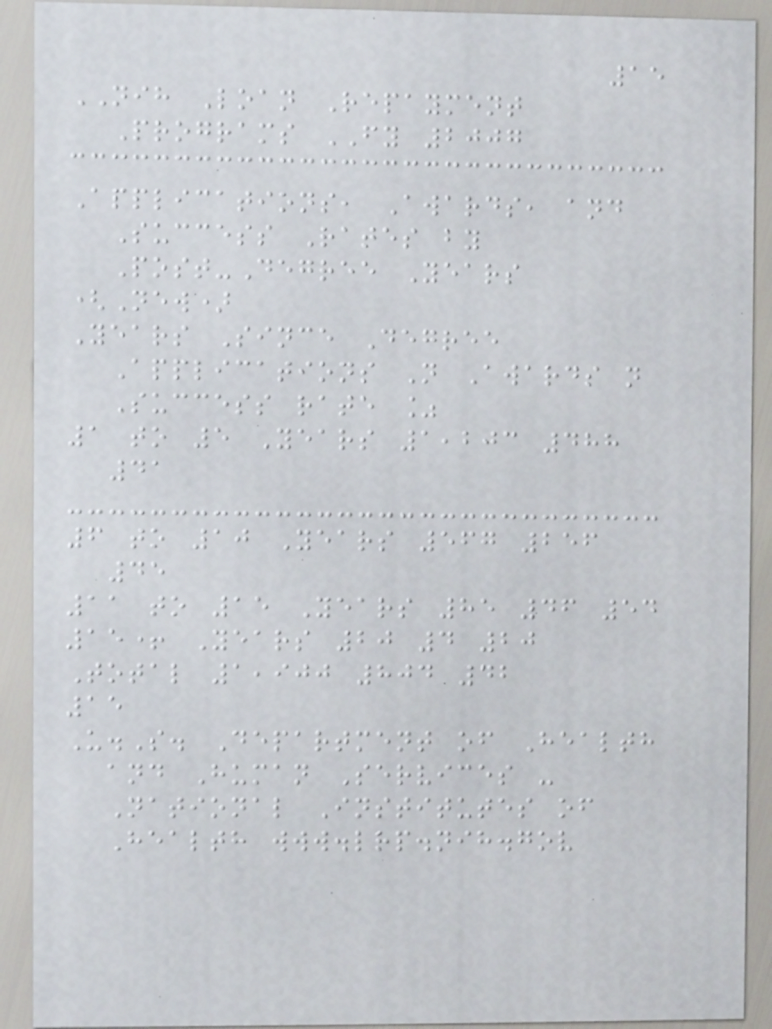15
NIH Loan Repayment
Programs FY 2007
Applications, Awards, and
Success Rates by
Post-Degree Years
(New)
Years Since Degree
Applications N Awards n
Success rate %
1 to 5 Years 1,203 488
41
6 to 10 Years 567 256
45
11 to 15 Years 85 46 54
15+ Years 20 4 20
Total 1,900 804 42
15
U.S. Department of Health
and Human Services -
National Institutes of
Health www.lrp.nih.gov
